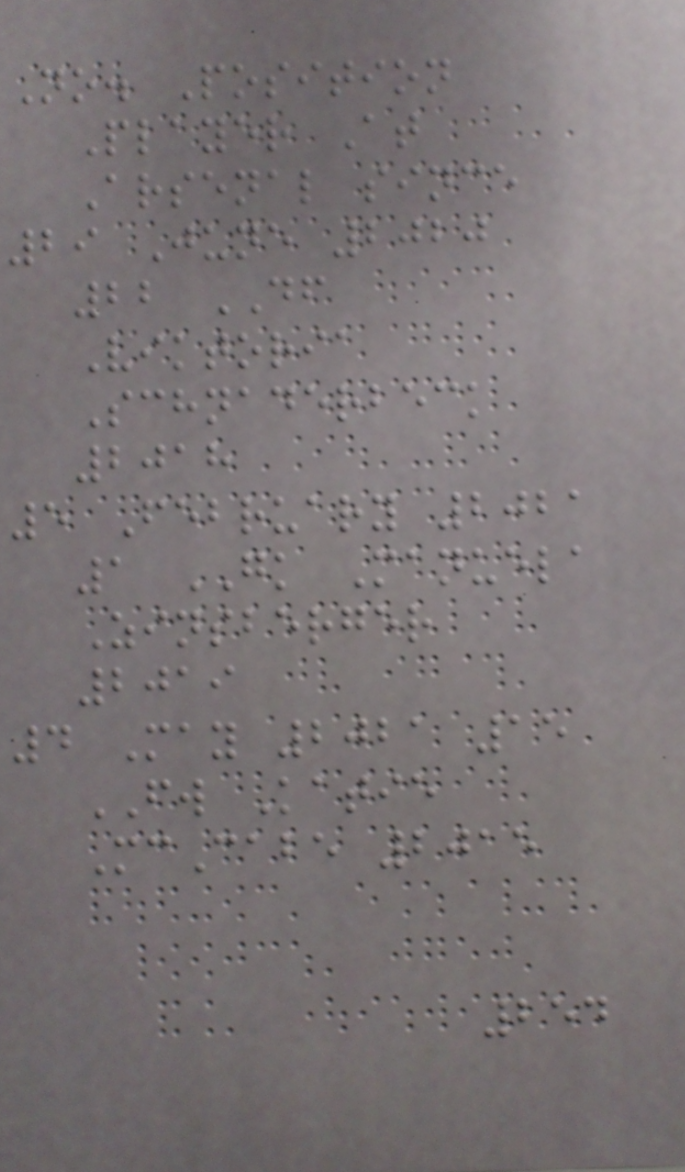No. Position
Player At
Arsenal since
29 June 2020
22 DF
Viktoria
Schnaderbeck
2018
5 February 2021
1 GK Manuela
Zinsberger
2019
4 May 2021 15
FW Katie
McCabe 2015
254
